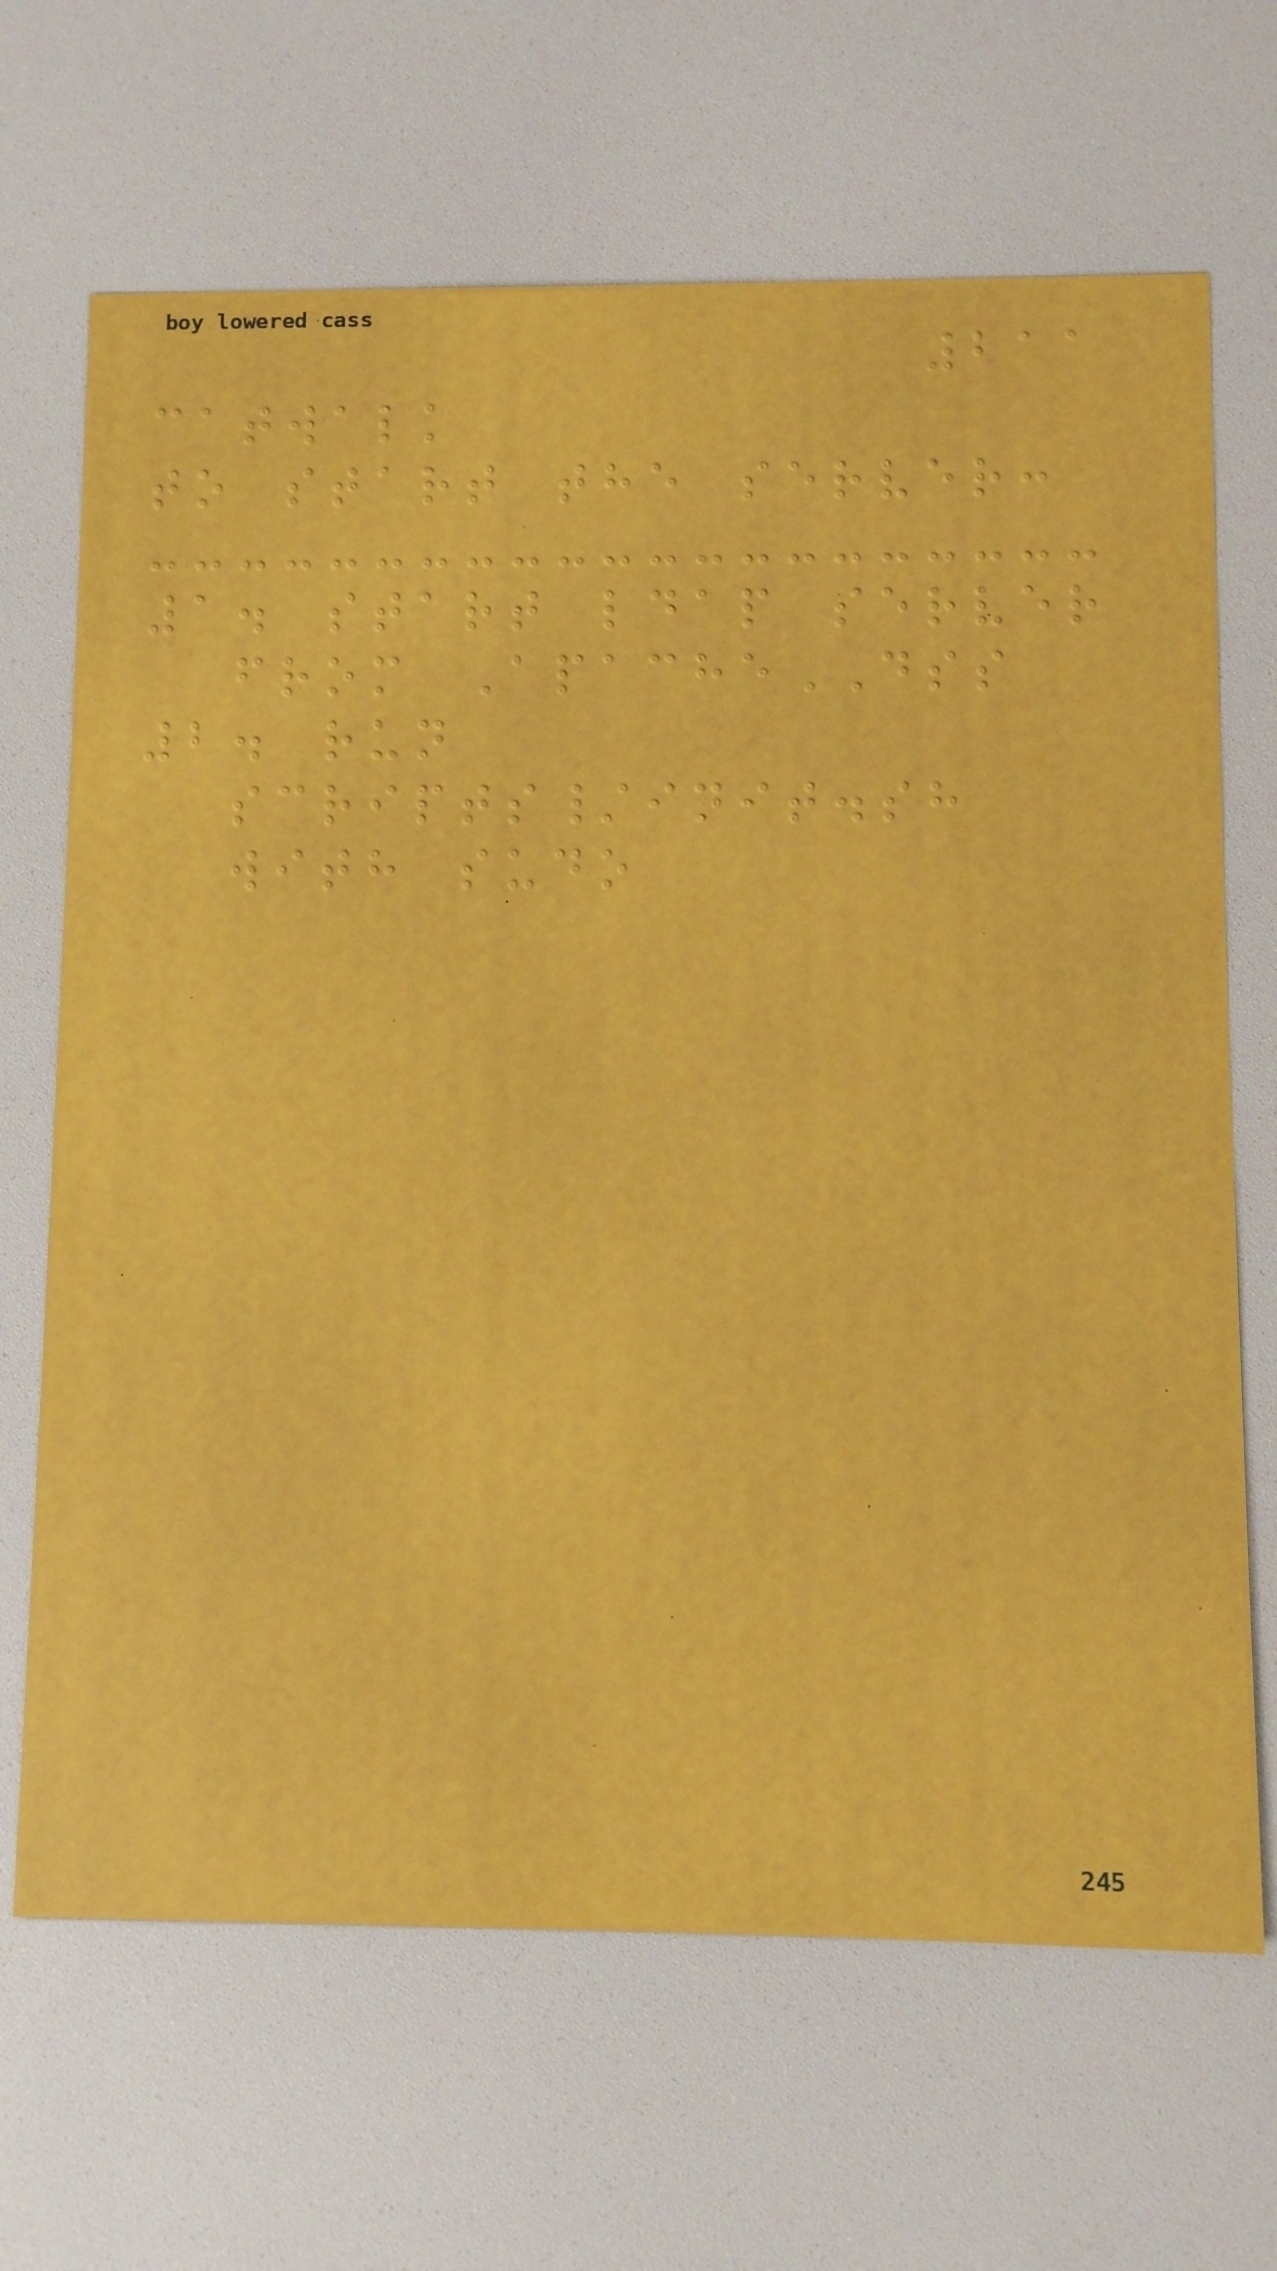211
catwalk
to start the server:
1. start ldap server
from ApacheDSS
2. run
scripts/init.sh
with sudo
